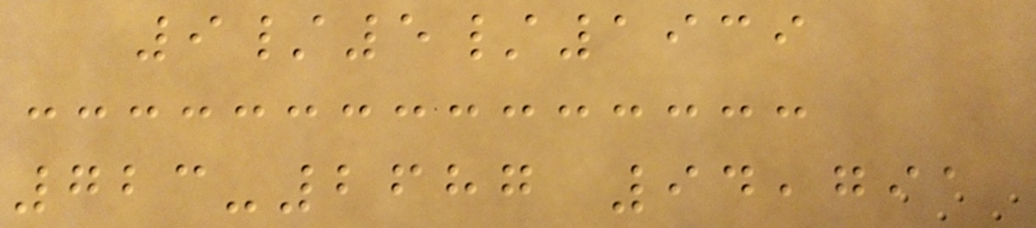9/5/1939
723-2687 94,791
